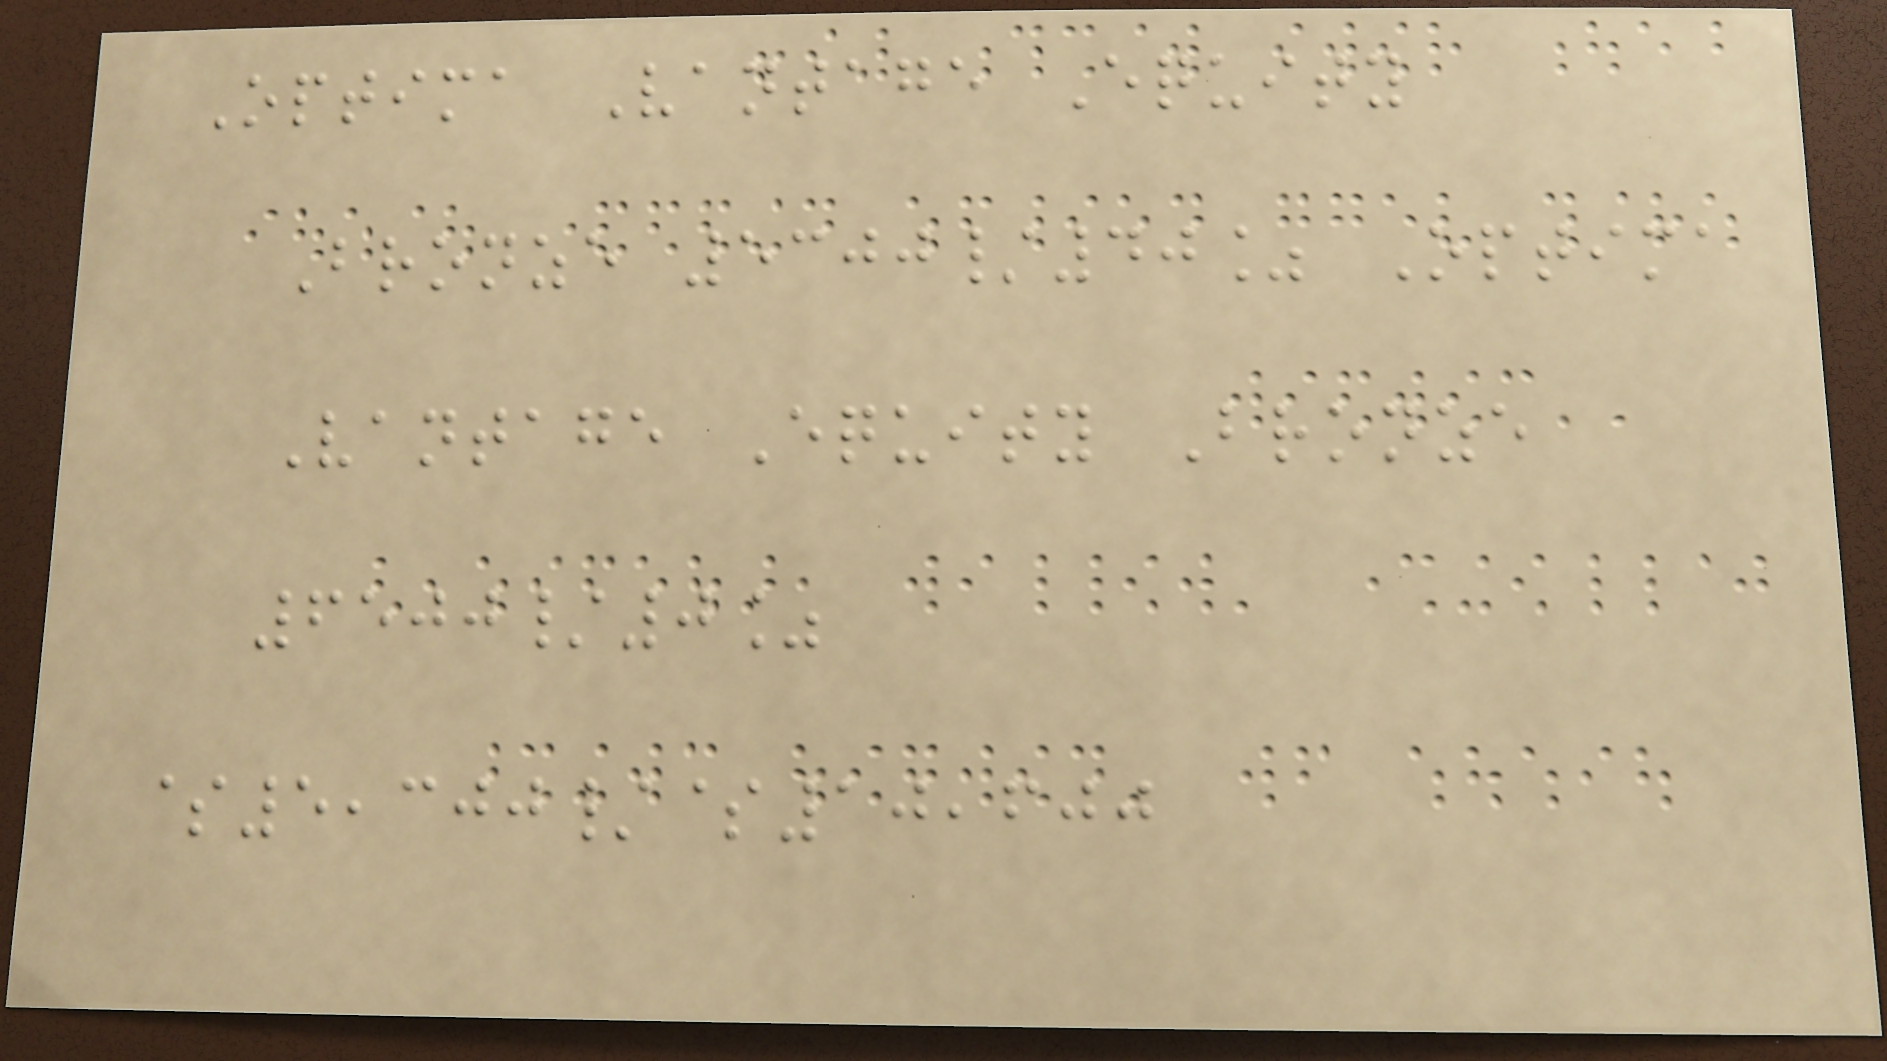Optima Vantage Equity
Bronze 5300/40% Optima
Vantage Equity Bronze
6500/0%
$5,300/$10,600
